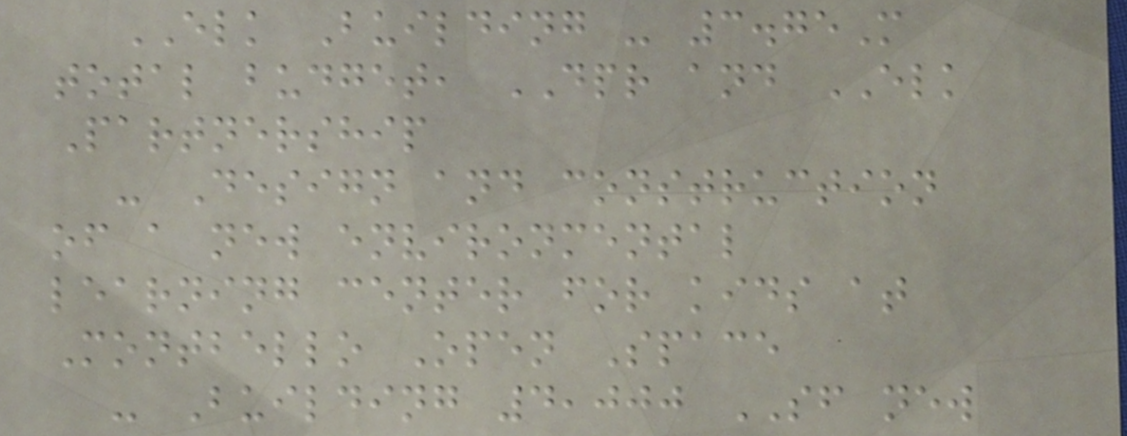ELK Building - 3.75M
total budget, DPR and ELK
Partnership
- Design and construction
of a new environmental
learning center for kids at
Montbello Open Space
- Building 4,000 SF new
